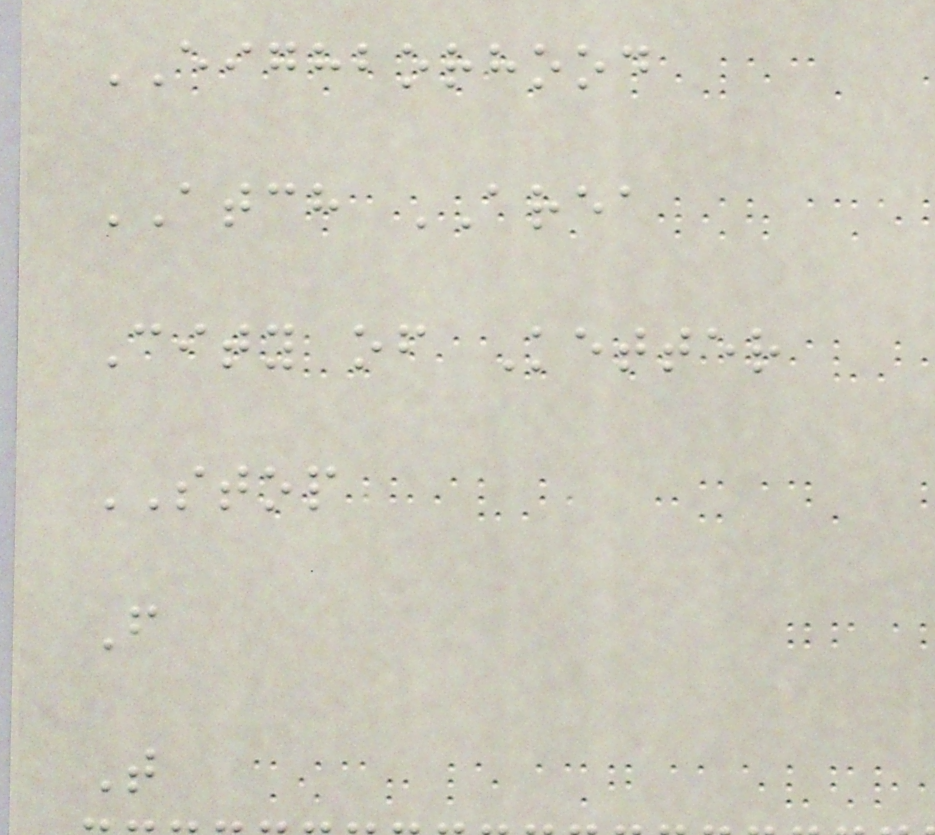EIGHBORHOOD
ATCH AREA
City of Ketter
STOP
F
T
